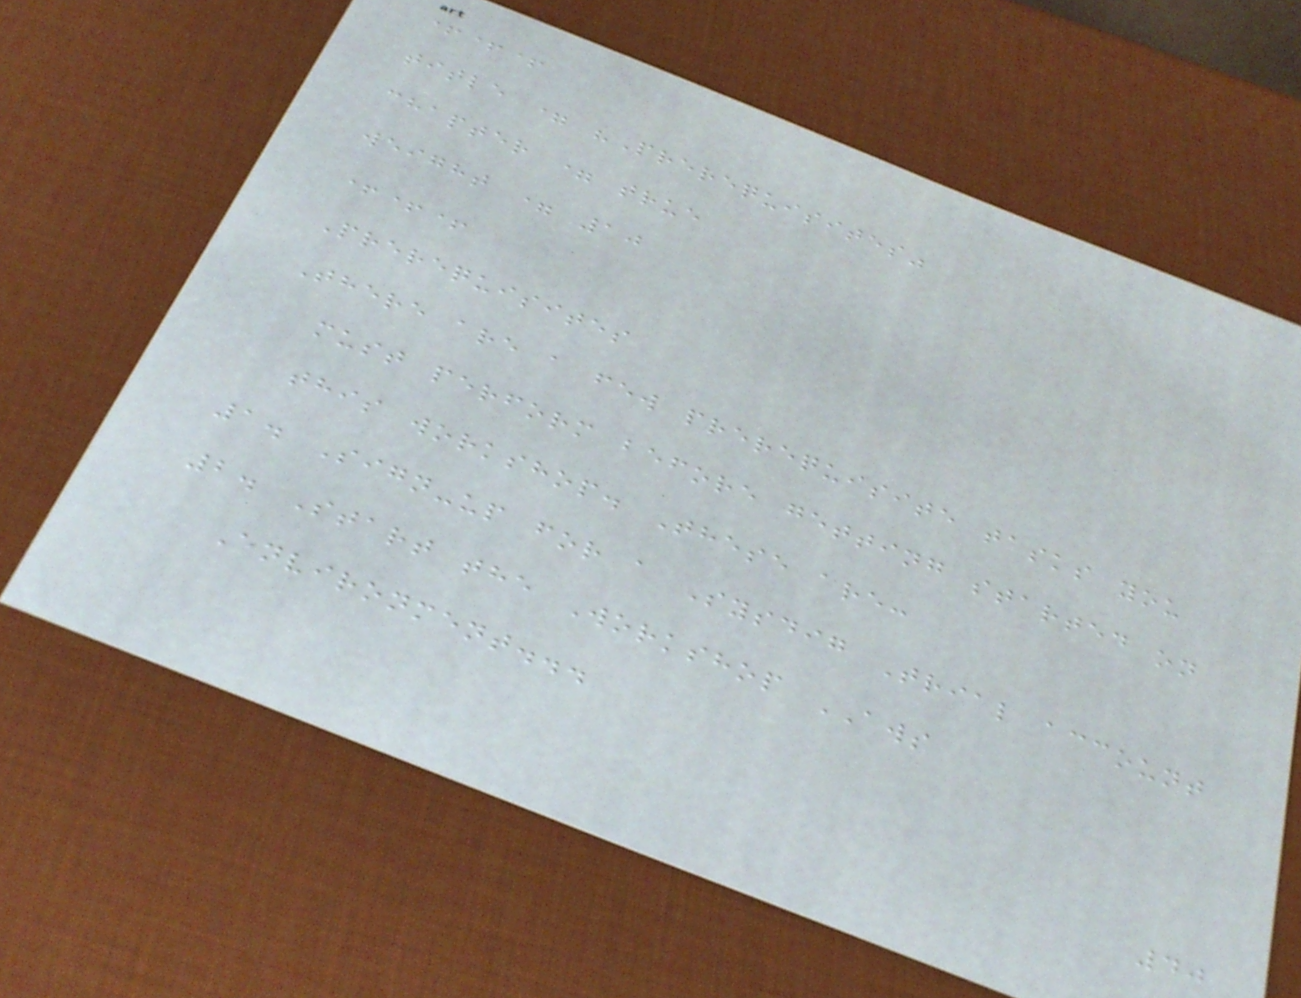+++
title = "Prerequisites"
chapter = true
weight = 10
+++
Prerequisites
There are a few prerequisite tasks you
must perform before getting started on
this workshop. These are:
1. Sign-up for a Sysdig Trial account
2. Start the Workshop AWS
Environment...
40
